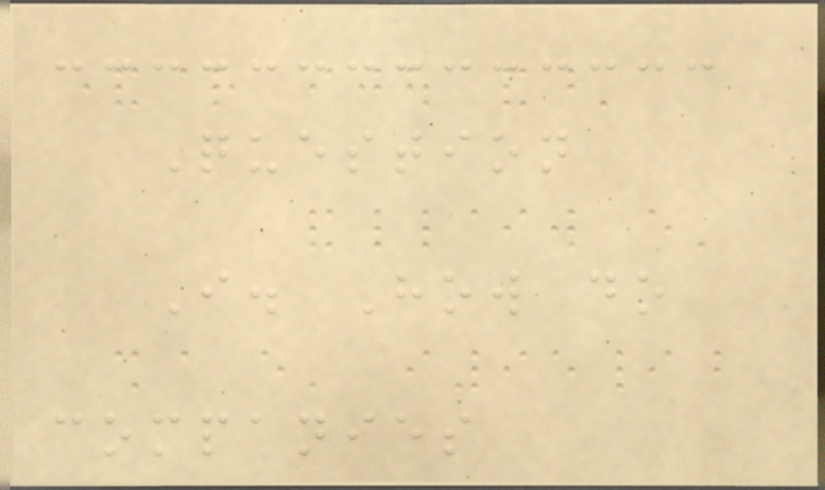Question
I. How do
companies
